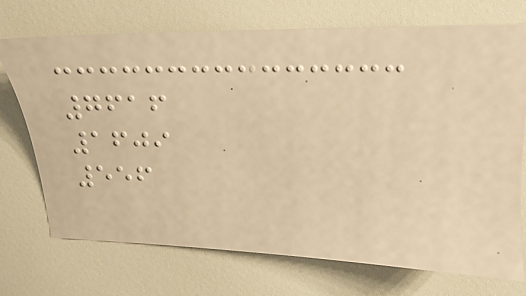7616
1609
556
